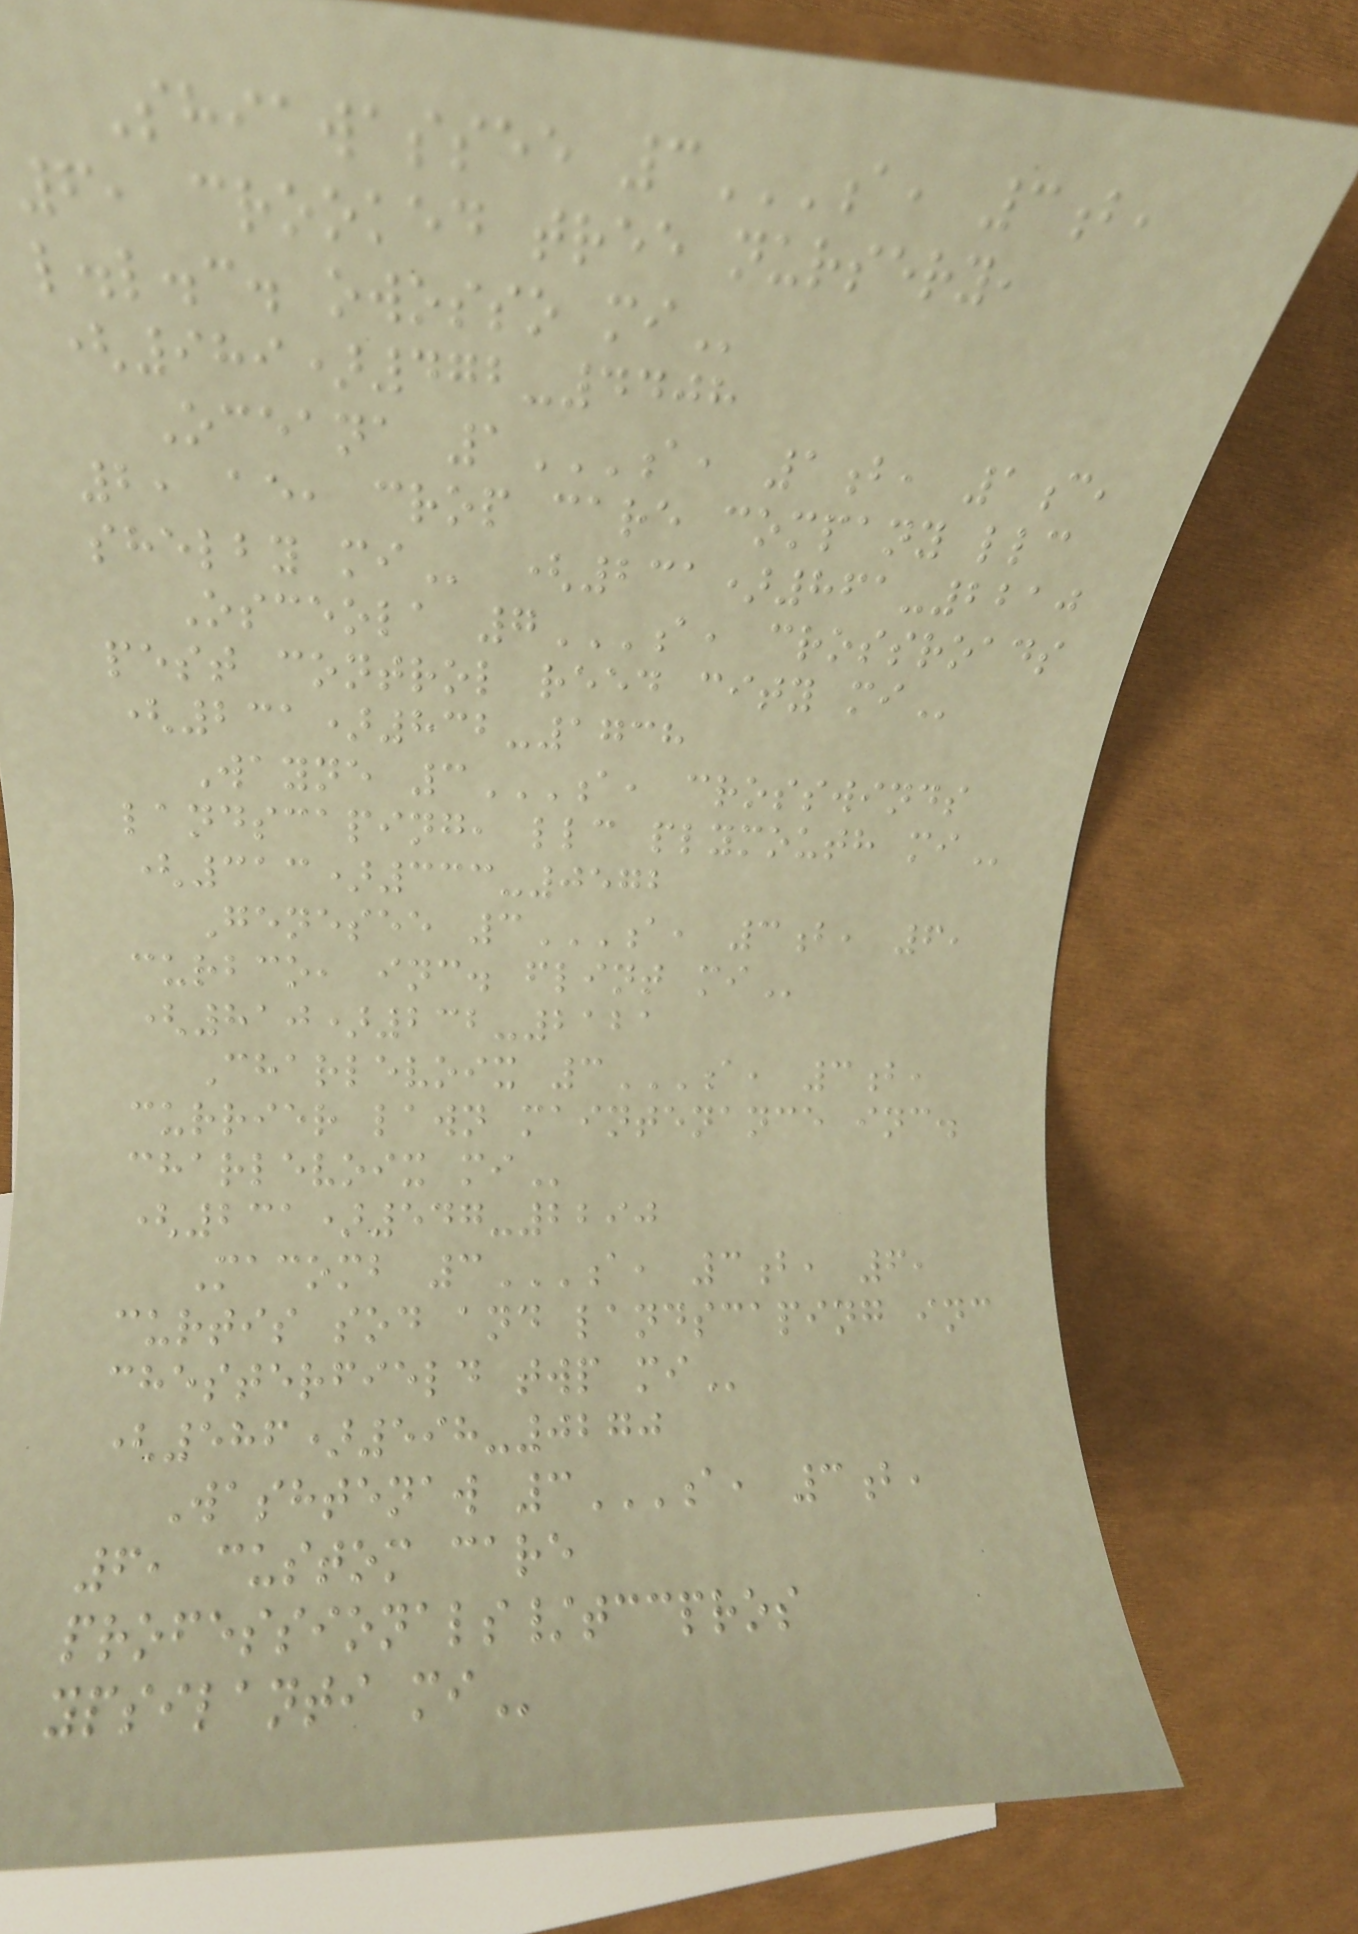Shiawassee 3A, 3B,
6, CROOKED TREE NURSERY,
L.L.C. OWOSSO MI
(989)472-4408
Oceana 1A, 1B, 1C,
2, AE, CROP CARE COMPANY LLC
SHELBY MI (231)861-2210
Osceola 7A, CROSSROADS
PEST CONTROL REED CITY MI
(231)832-1738
Wayne 3A, CROSSWINDS
LANDSCAPING, LLC PLYMOUTH MI
(313)333-0572
Genesee 3A, 3B, 6,
CURBCO, INC. FLINT MI
(810)232-2121
Charlevoix 3A, 3B,
CURRIER LAWN MAINTENANCE INC.
CHARLEVOIX MI
(231)547-2290
Macomb 3A, 3B, 6,
CURTIS SOD AND LANDSCAPING INC
CHESTERFIELD TWP MI
(586)598-0270
Washtenaw 3A, 3B,
6, CUSTOM CARE
PROFESSIONALS/TCCPROS
YPSILANTI MI
